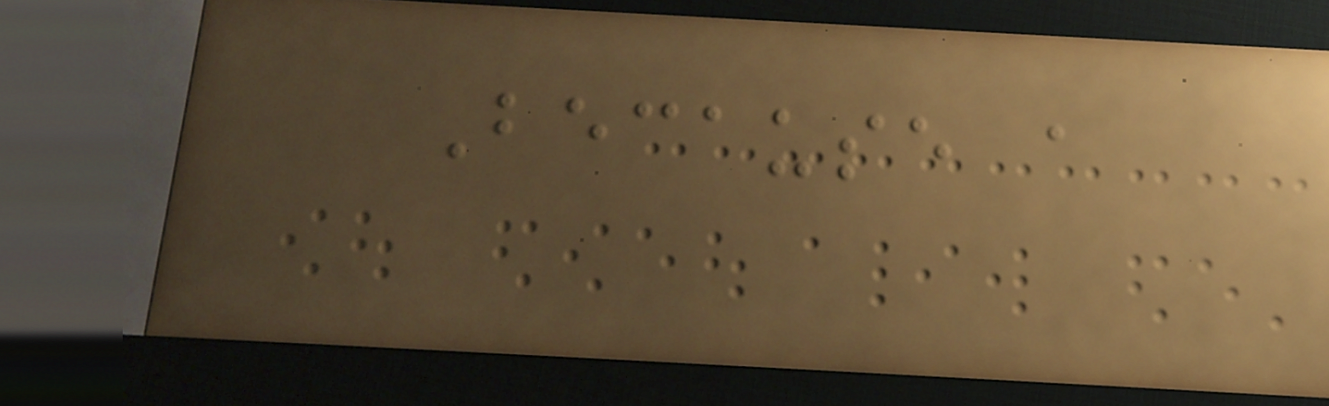Because a
